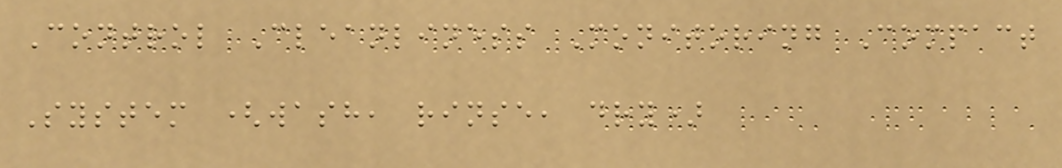Control Cleanliness Monitoring Compact
System (wash, rinse, dry)
